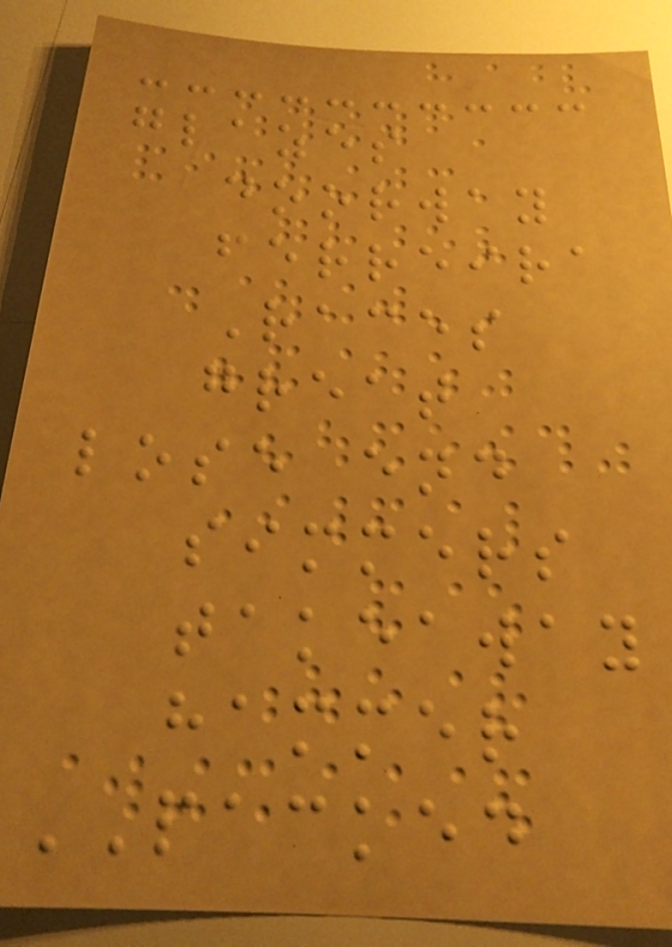glazes
doorway
ferreira
Races
great
lose end
simmers
takeaway
hammer
PACKED
